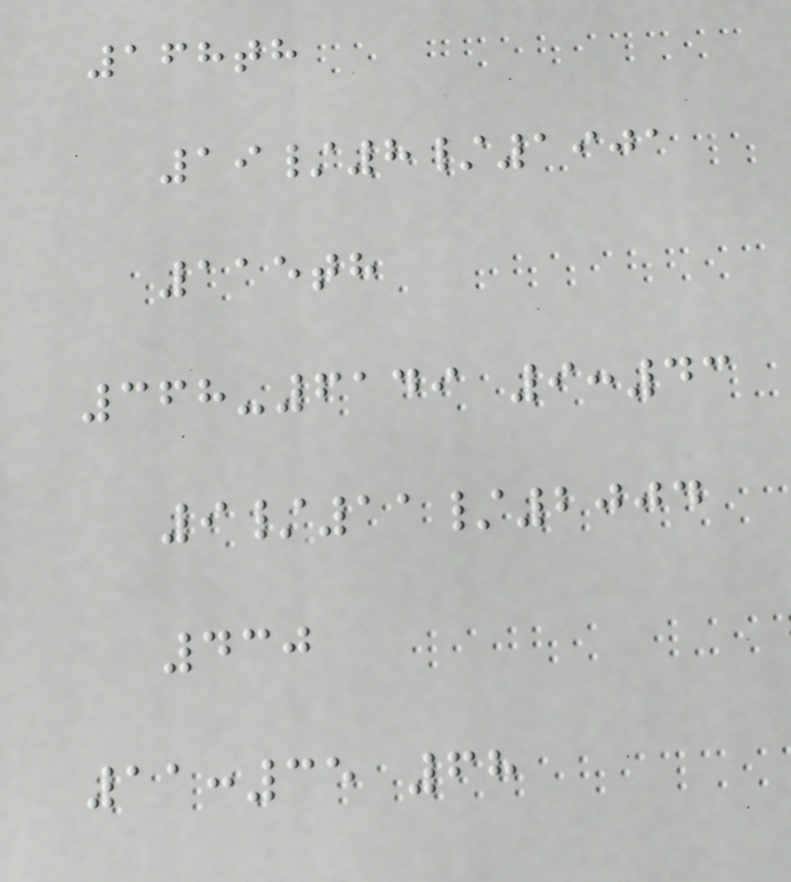168th
19/8/1901
115th
368-6149 9:43
9/11/2004
430
11:35 68
